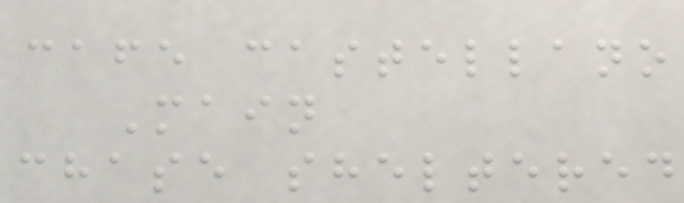cafe castellano
Main
chase sheltered
